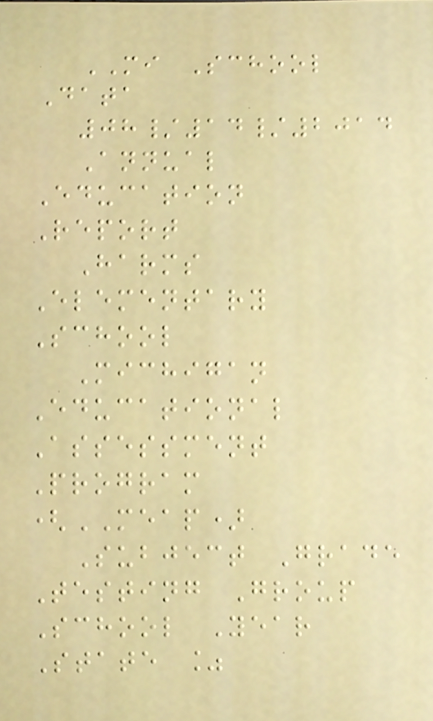MI School
Data
08/14/2014
Annual
Education
Report
Harms
Elementary
School
Michigan
Educational
Assessment
Program
(MEAP)
Subject Grade
Testing Group
School Year
State %
